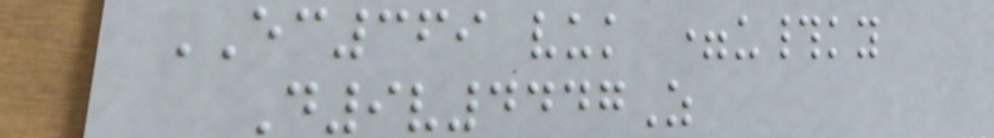EC369 vuk =u#ky
D9v4447Z
